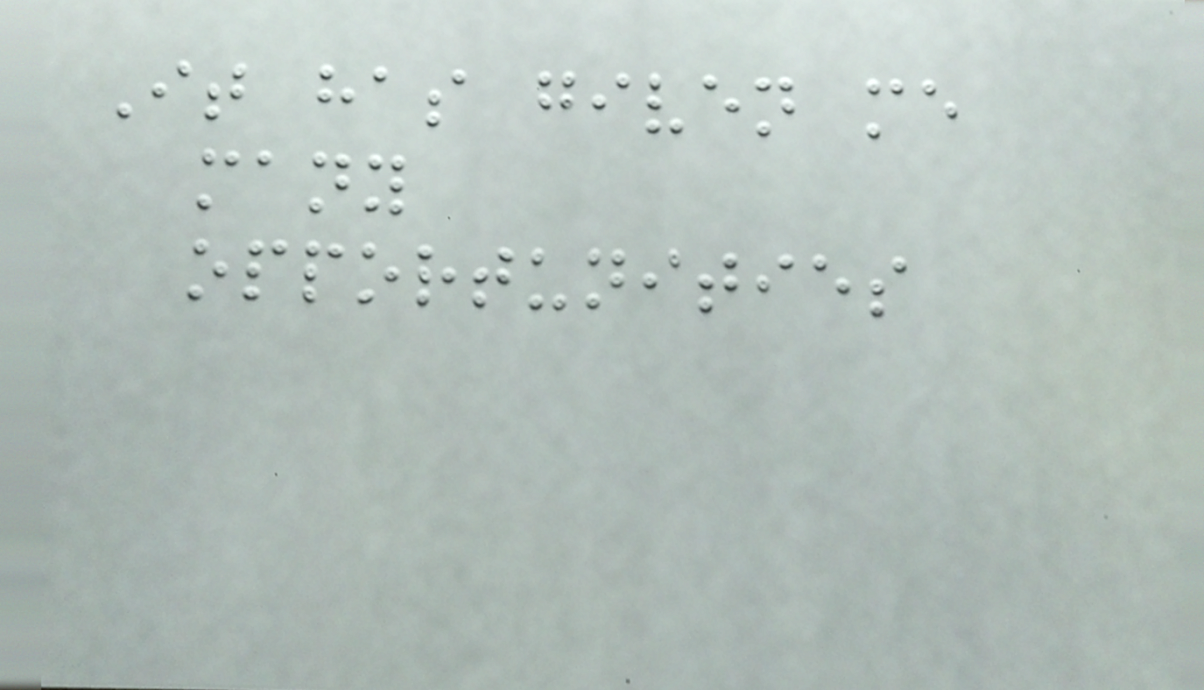It has given me
many
opportunities
